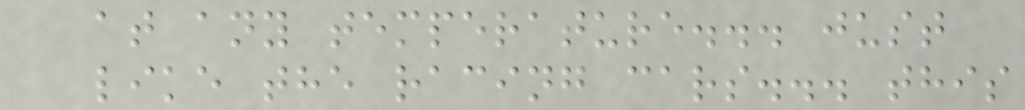at any temperature... just
like the racing cars... this
